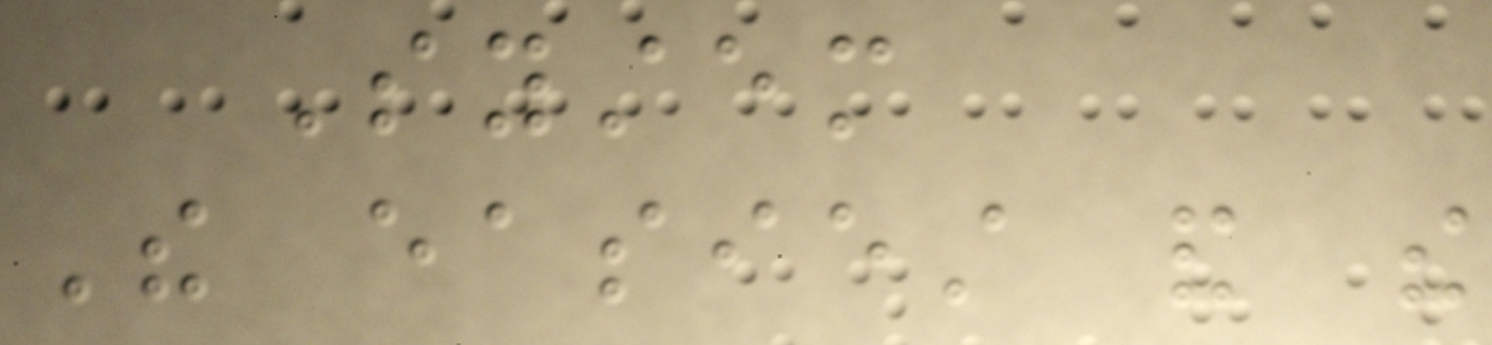System
The easiest and the
